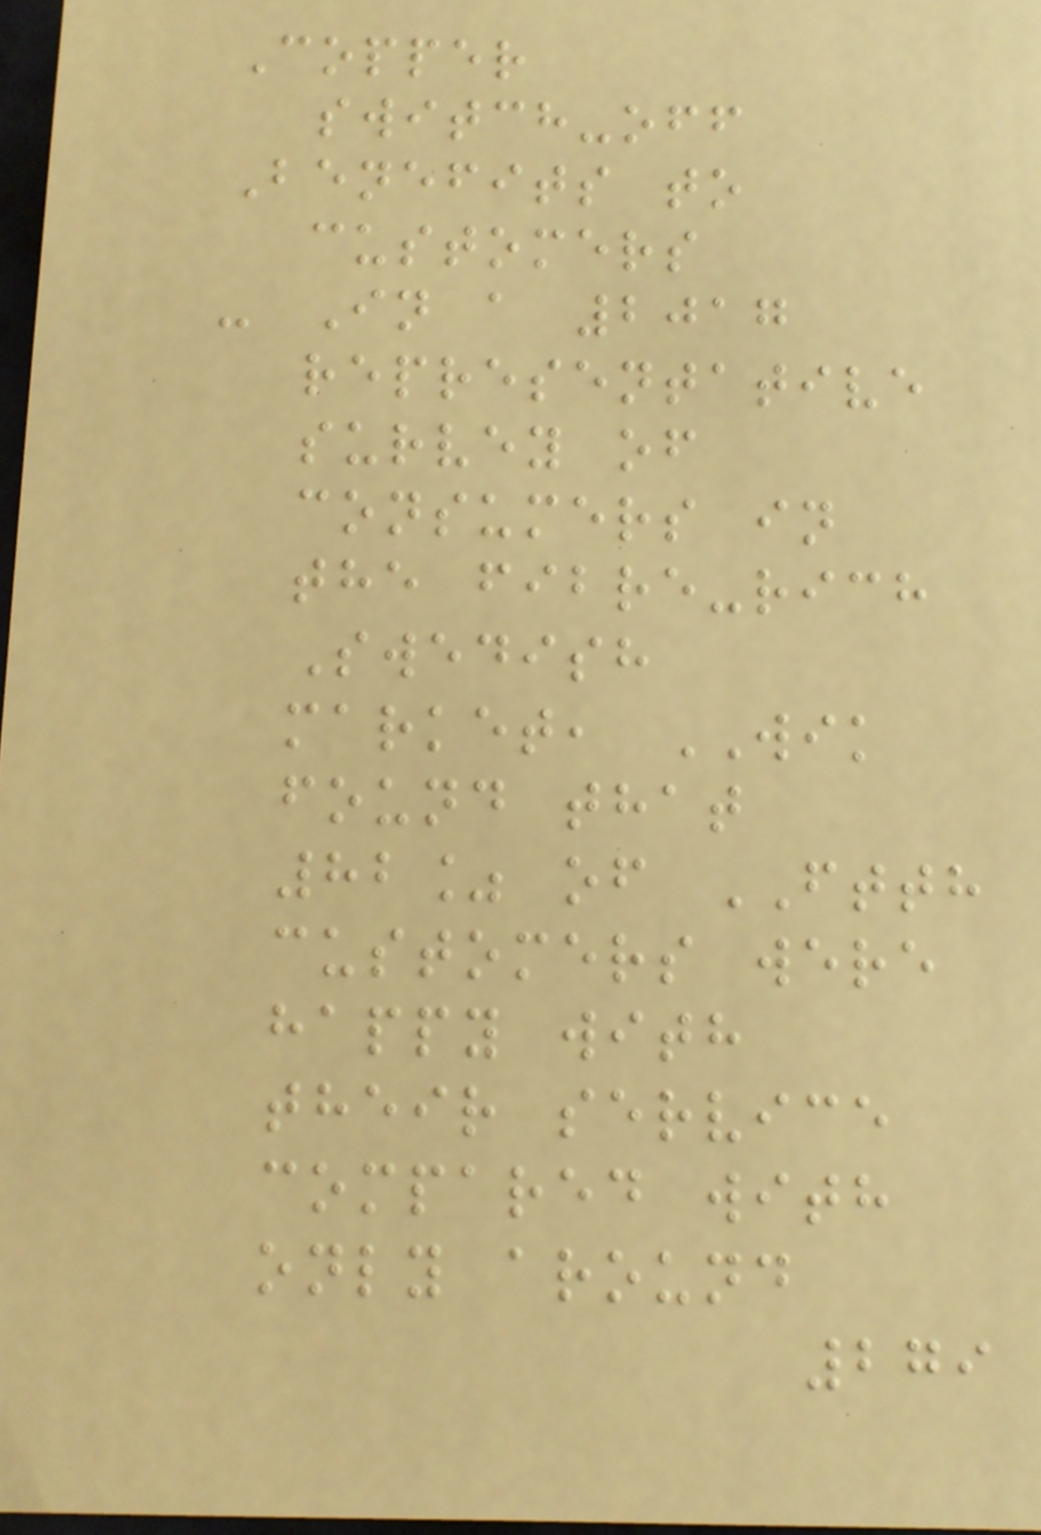Copper
switch-off
Benefits to
customers
- In a 2017
representative
survey of
consumers in
the fibre-rich
Swedish
market, WIK
found that
82% of FTTH
customers were
happy with
their service
compared with
only around
279
